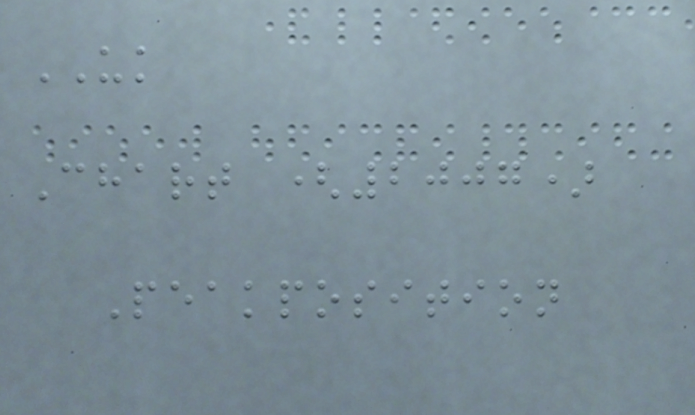UK
Chart (2007)
Peakposition
